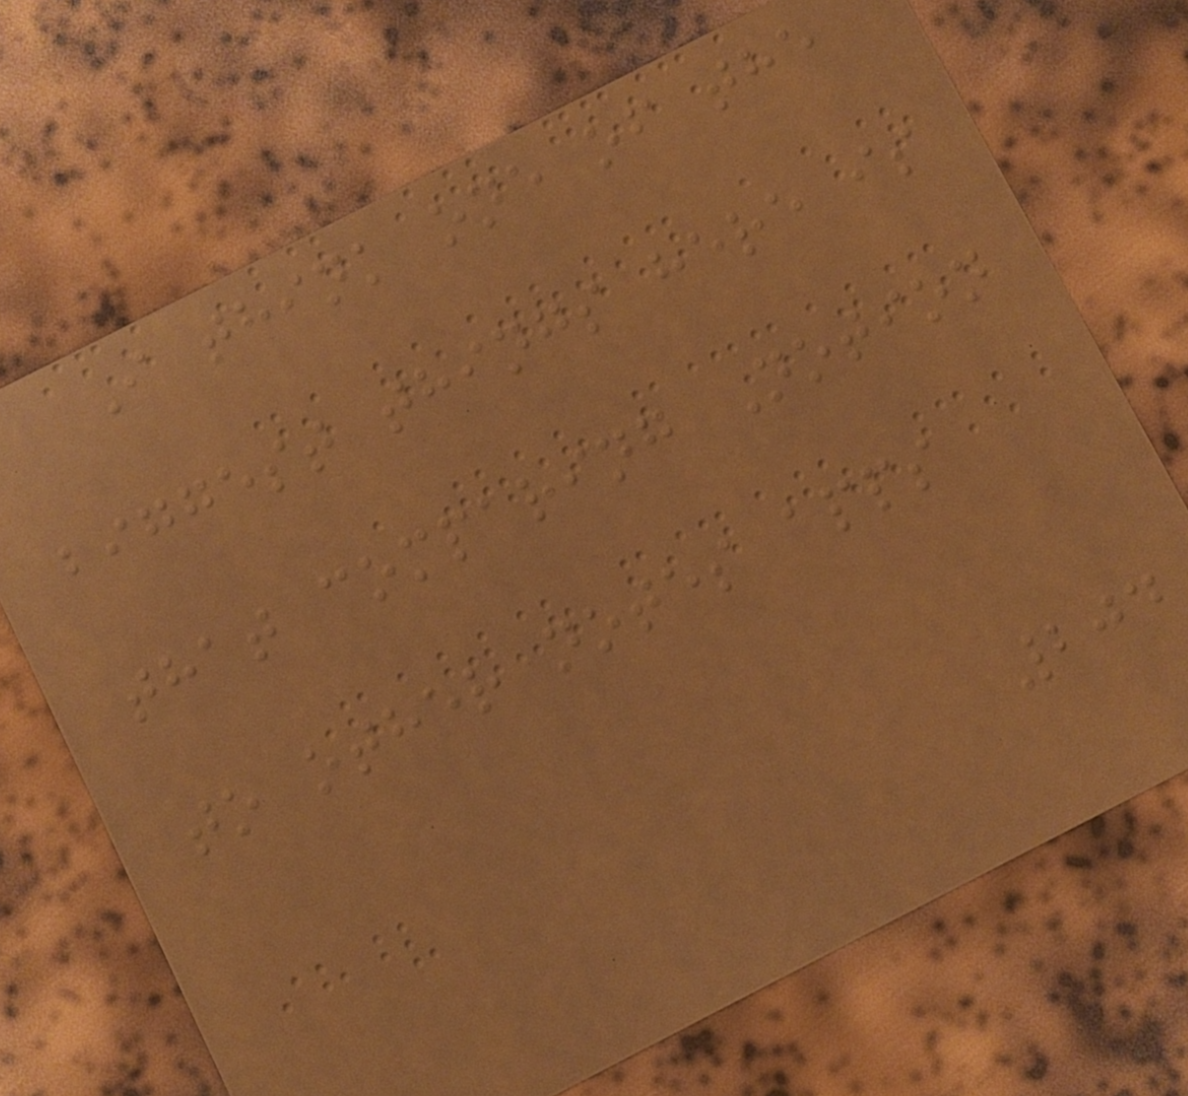I think one of the
biggest things here is
that comparing Notion
to other notes apps
204
